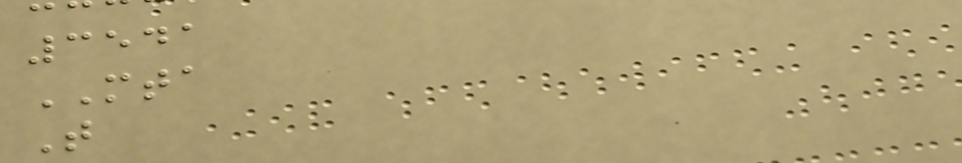3541
MTA
T
